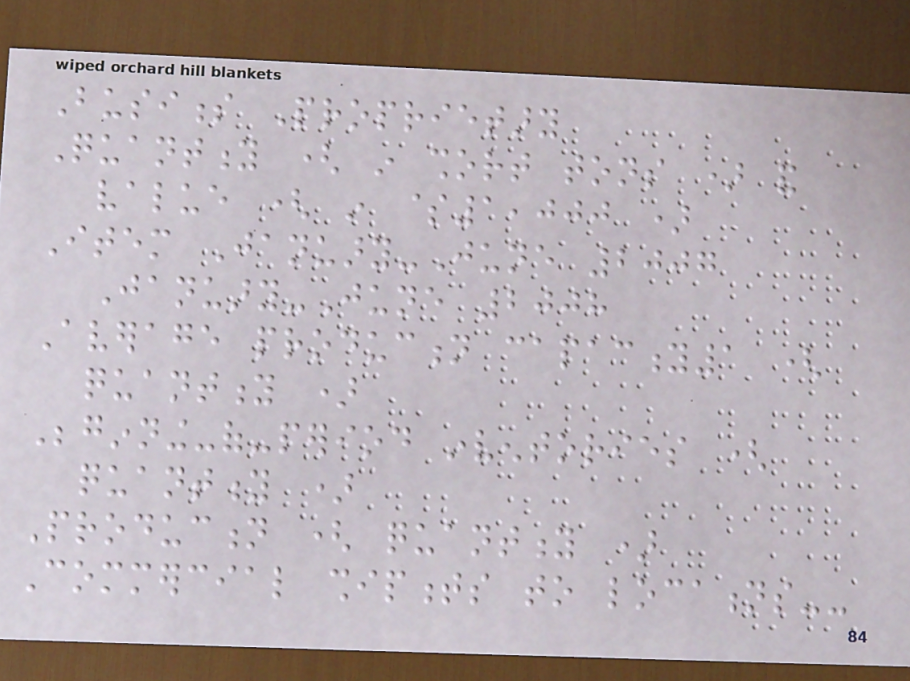Business Proprietary
Quantity ( in short tons ) and
value ( in $1,000 )
Item January-June 2007
January-June 2008
Average production capacity1 (
quantity )
Beginning-of-period inventories (
quantity )
Production ( quantity )
Commercial shipments to locations--
